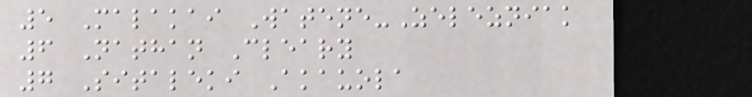5 Malakai Watene-Zelezniak
6 Nathan Cleary
7 Sitaleki Akauola
